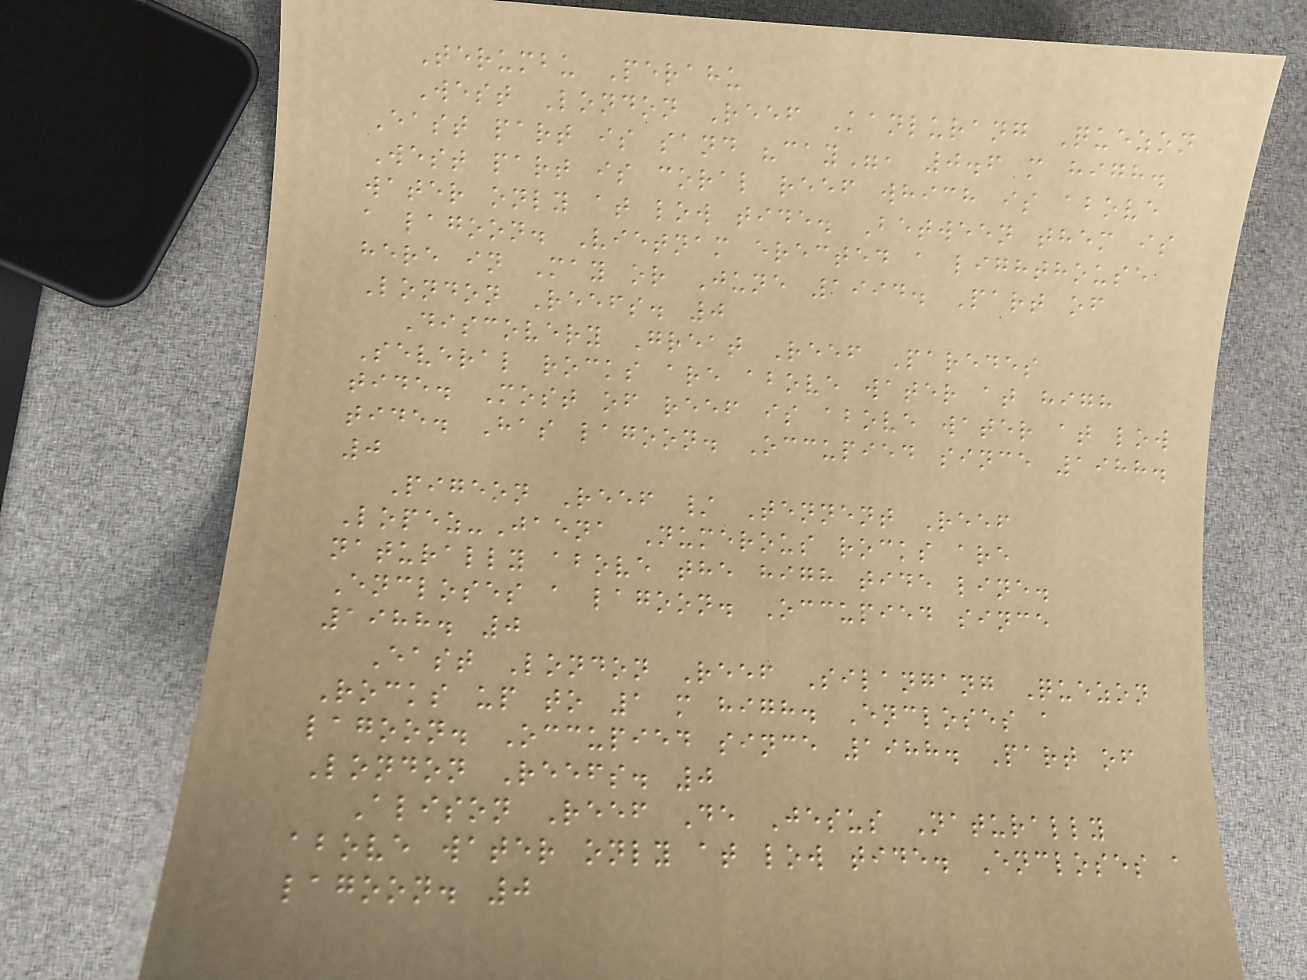Terumbu Perahu
West London Reef Kanlurang Quezon
East part is sand "cay", 0.6 m high.
West part is coral reef which is above
water only at low tide. Between them is
a lagoon. Vietnam erected a lighthouse
here in May or June 1994. Part of
London Reefs. 0
Discovery Great Reef Paredes
Several rocks are above water at high
tide. Most of reef is above water at low
tide. Has lagoon. Occupied since 1988.
0
Pigeon Reef / Tennent Reef
Lopez-Jaena Numerous rocks are
naturally above the high tide line.
Encloses a lagoon. Occupied since
1988. 0
East London Reef Silangang Quezon
Rocks up to 1 m high. Encloses a
lagoon. Occupied since 1988. Part of
London Reefs. 0
Alison Reef De Jesus Naturally
above water only at low tide. Encloses a
lagoon. 0
